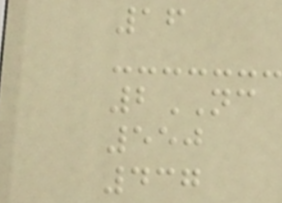16
2NC
550
437
